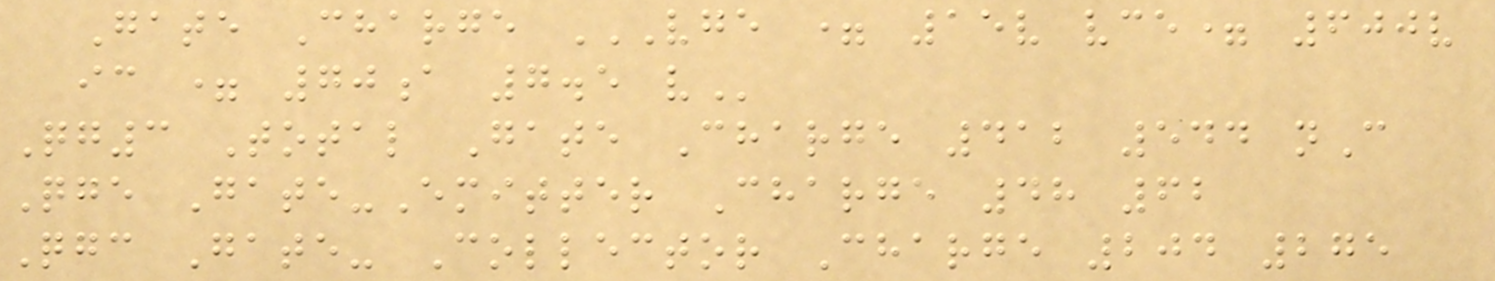Gate Charge VGE = 15V VCE= 600V
IC = 70A 7.5 V
Qg3 Total Gate Charge 412 544 nC
Qge Gate-Emitter Charge 48 62
Qgc Gate- Collector Charge 204 275
